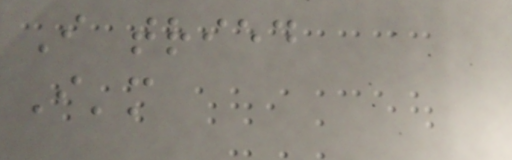I tried
I'm
